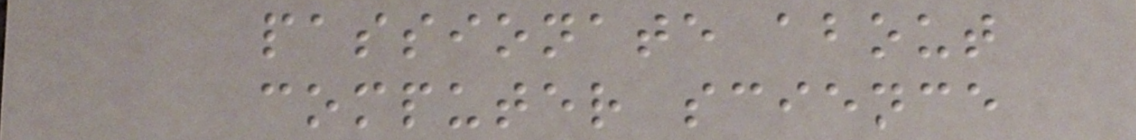passionate about
computer science
